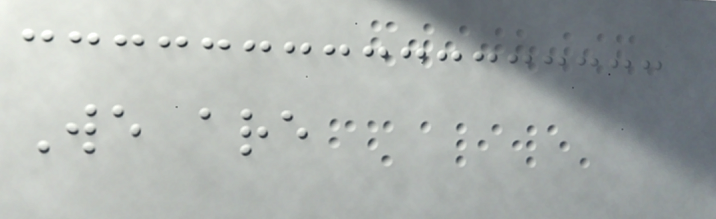We are
